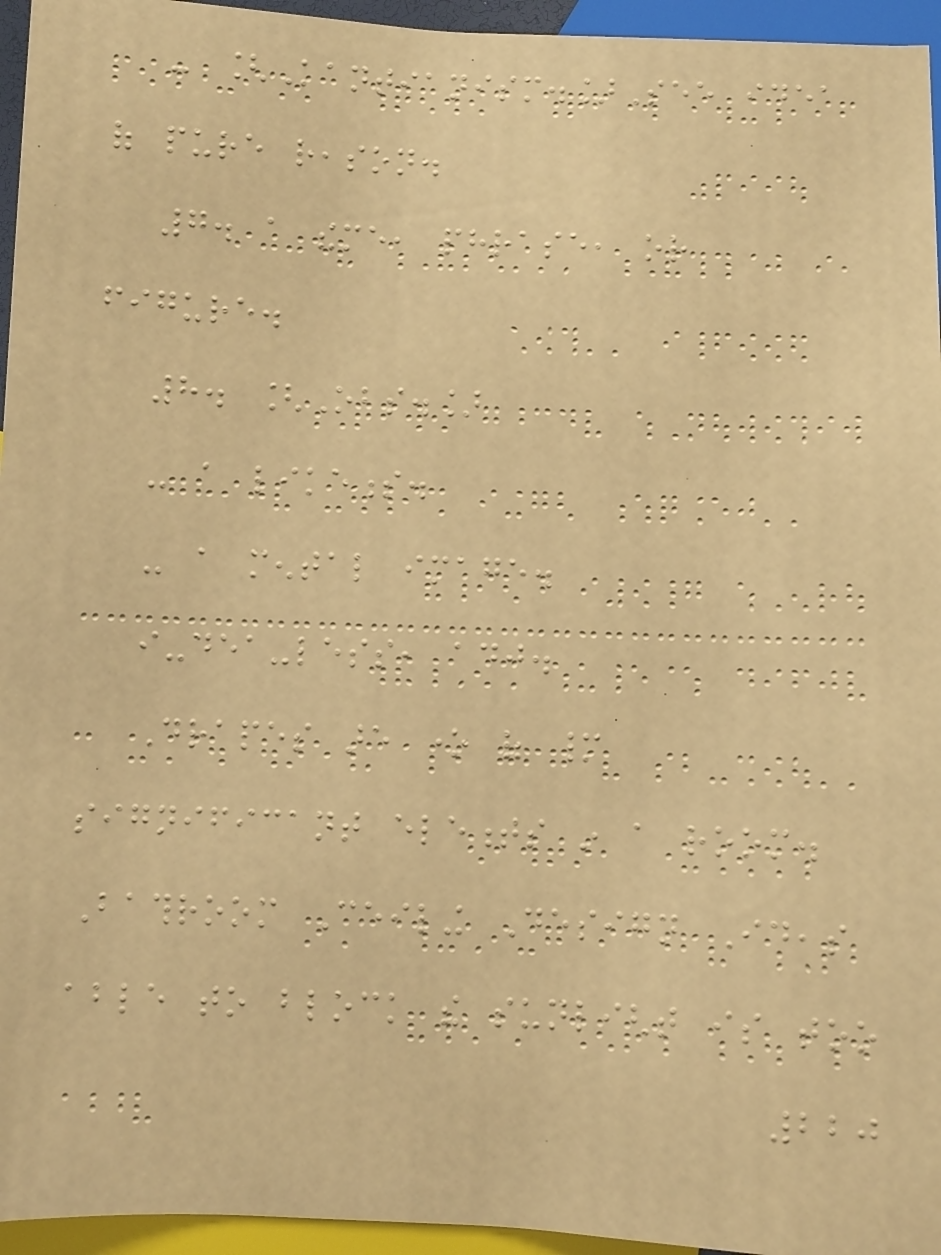- [Kantianism.]See idea
of pure reason.
7. a theme, phrase, or
figure.
8. [Obs.]
- a likeness.
- a mental image.
i-dea-less, adj.
Drapes are one of many
significant elements in a room.
Bathroom Ceiling Design Ideas
able to block the sunlight is too
220
